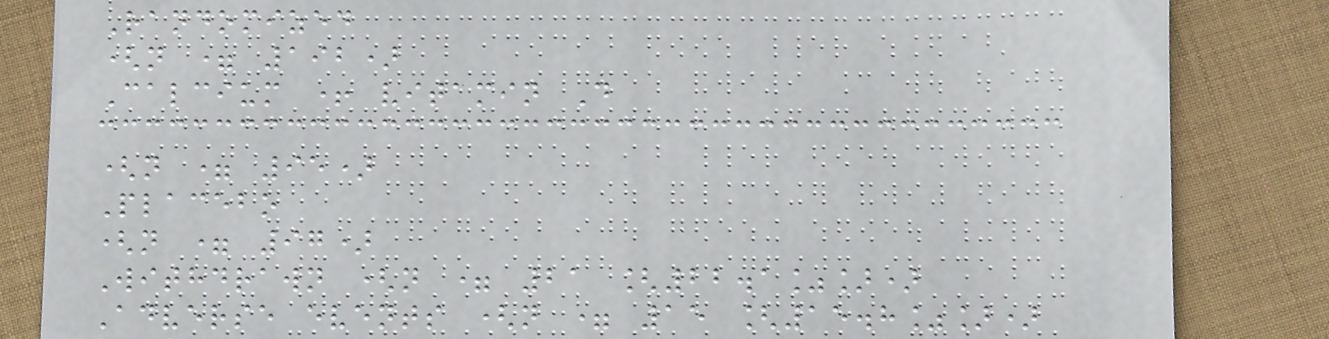Randomized
(n = 192)
Calcium + vitamin D
(n = 95)
Placebo
(n = 97)
Withdrawn (n = 21 [22.1%])
Adverse events (n = 15 [15.8%])
